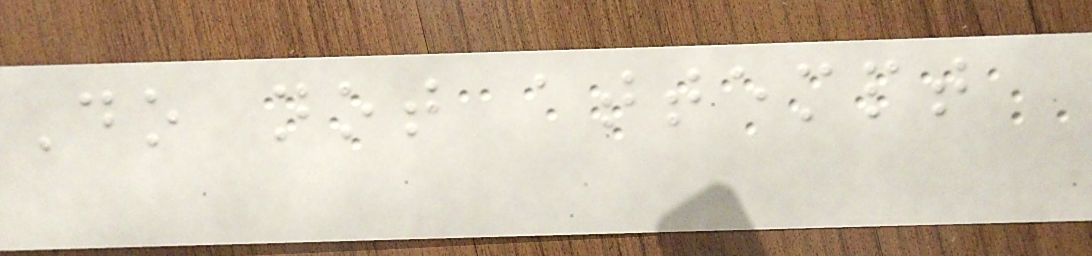Do not attempt
